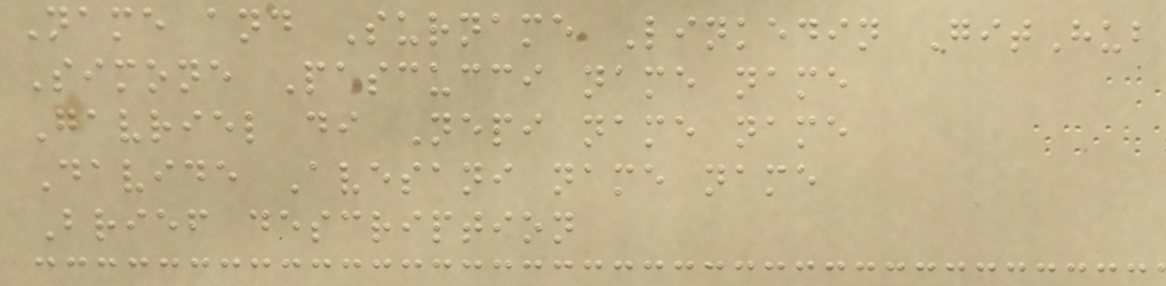Name and Surname Linkedin GitHub
Simone Pascucci name name
Gavriel di Nepi name name
Davide Avesani name name
Brief description
